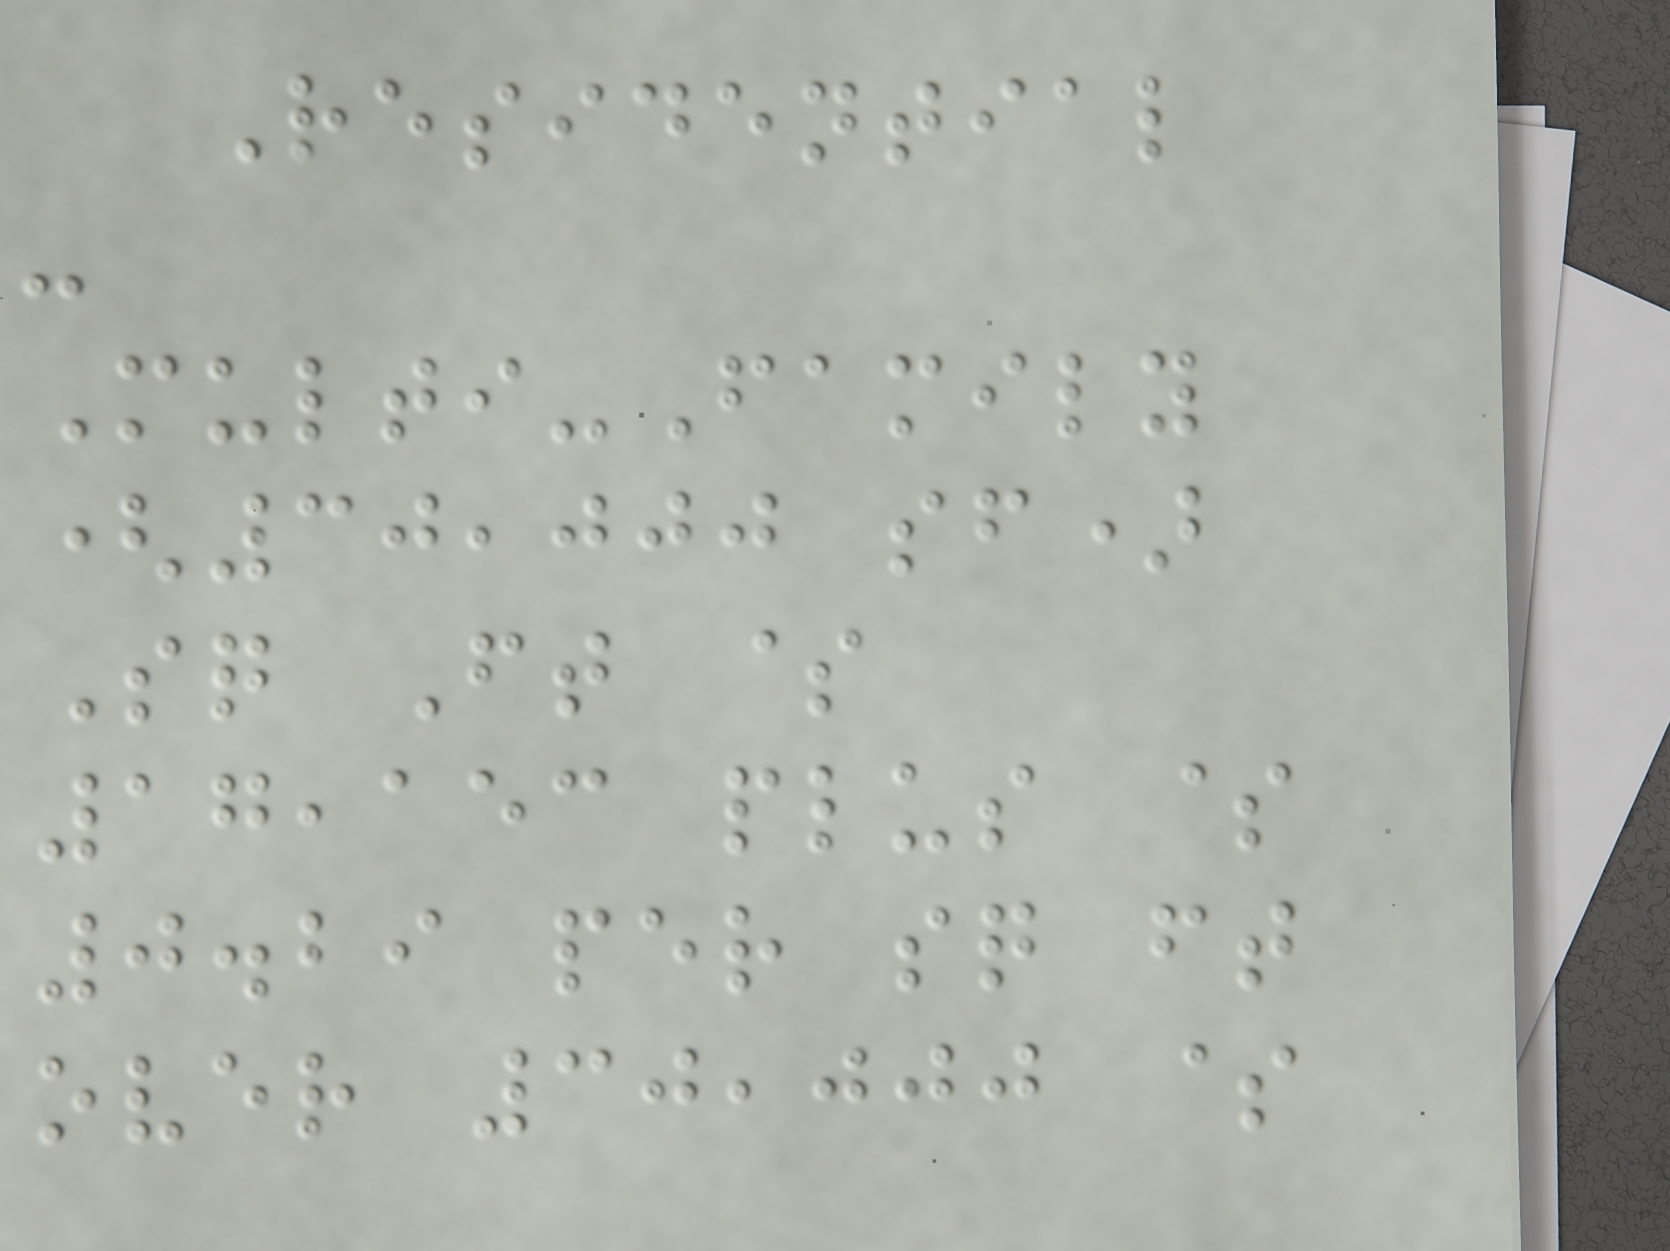Residential
-
Multi-Family
(30,000 sf)
Sq Ft $
17,153 plus $
0.29 per sq ft
over 30,000 $
